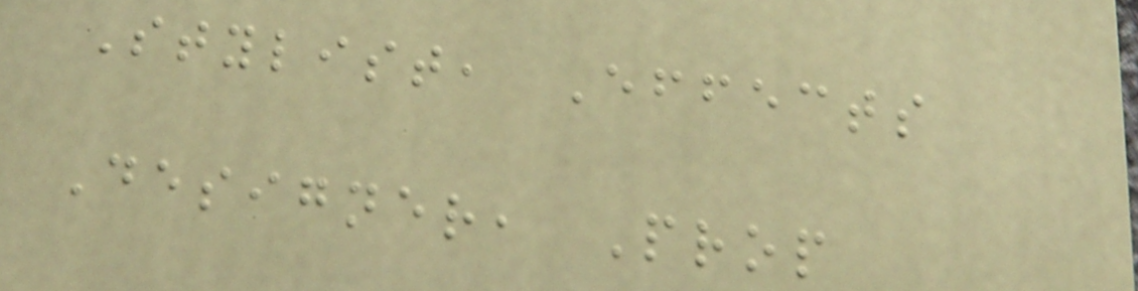Stylist, Effects
Designer, Prop
